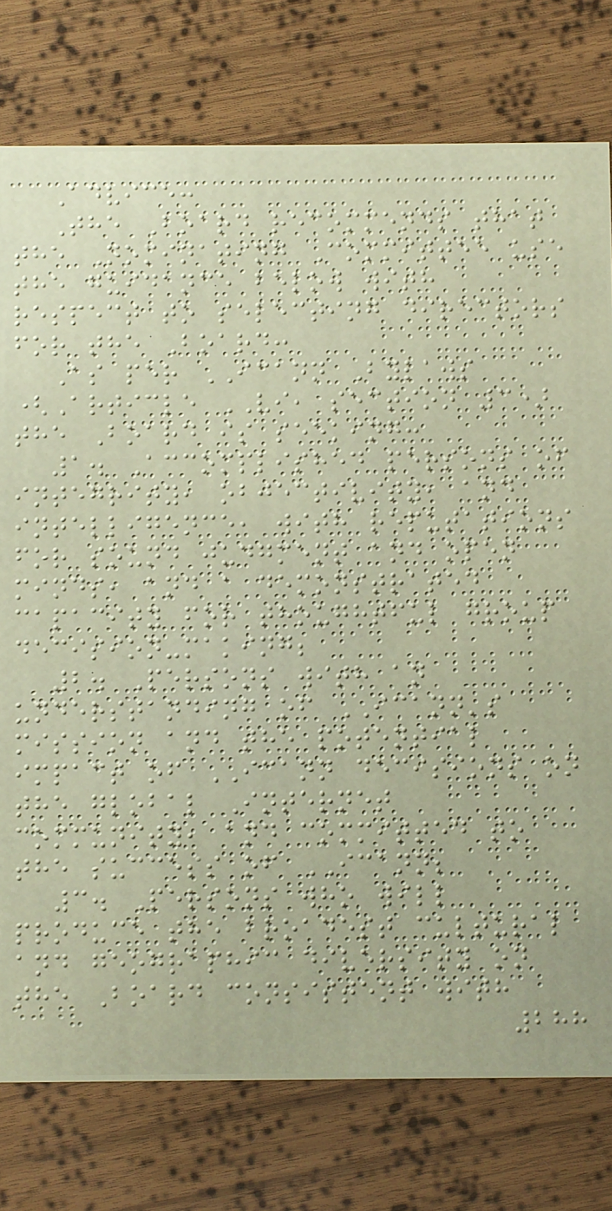Advice:
The Board recommends that
the Nominating Committee use
the guidance below with
respect to selecting directors
for the Board:
As per ICANN Bylaws
(Article VI, section 3)
the Board is seeking:
1. Accomplished persons of
integrity, objectivity, and
intelligence, with reputations
for sound judgment and open
minds, and a demonstrated
capacity for thoughtful group
decision-making;
2. Persons with an
understanding of ICANN's
mission and the potential
impact of ICANN decisions on
the global Internet
community, and committed to
the success of ICANN;
3. Persons who will
produce the broadest cultural
and geographic diversity on
the Board consistent with
288
